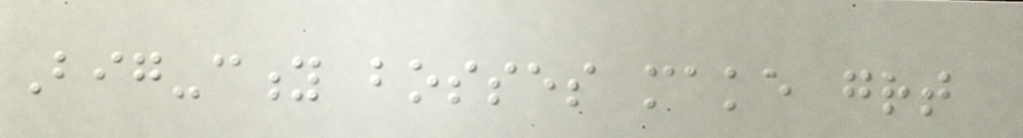Big-city bosses make great
